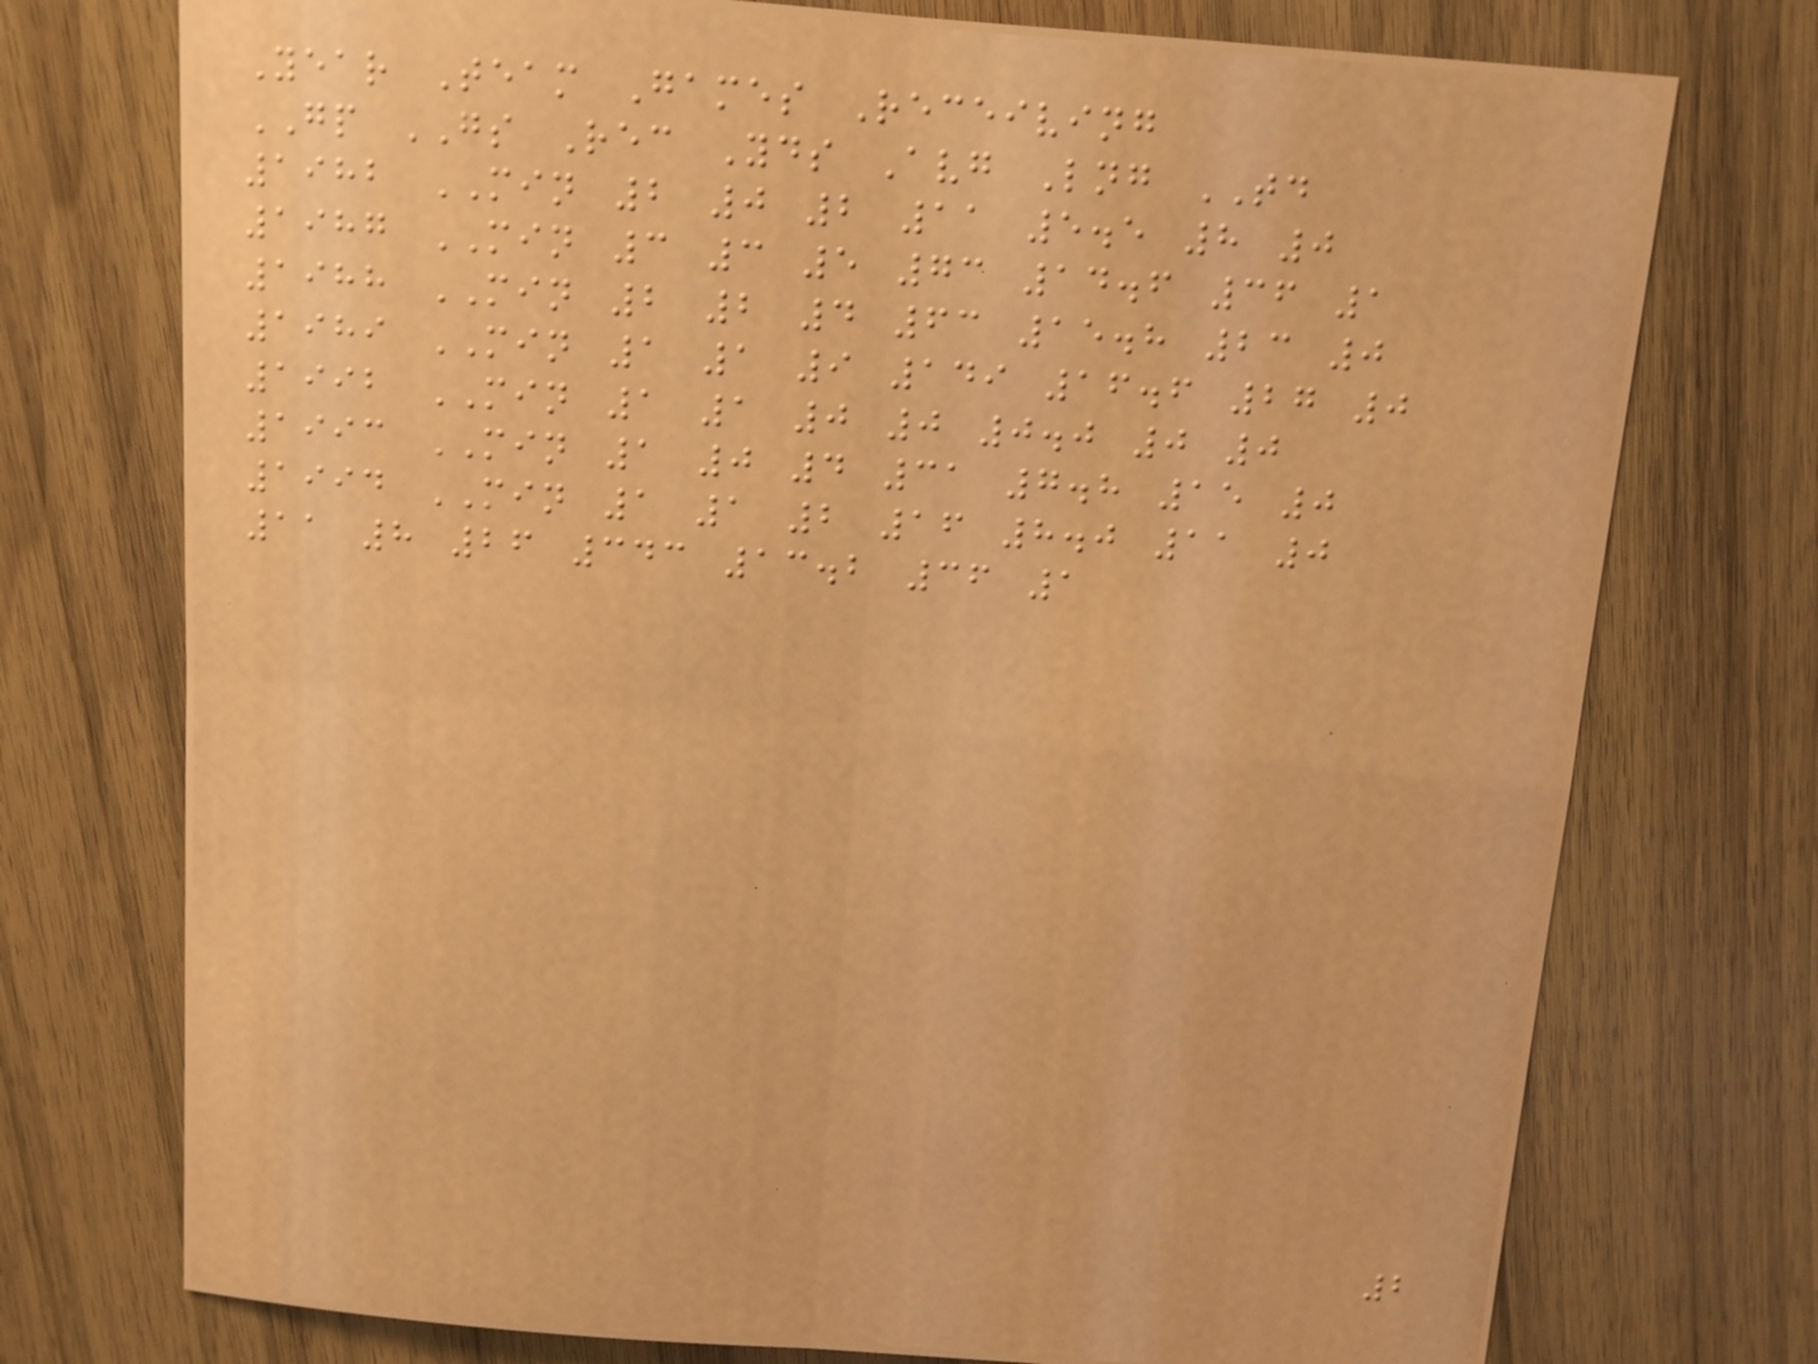Year Team Games Receiving
GP GS Rec Yds Avg Lng TD
1982 MIN 2 0 2 11 5.5 8 0
1987 MIN 3 3 5 73 14.6 36 1
1988 MIN 2 2 4 63 15.8 23 0
1989 MIN 1 1 9 149 16.6 27 0
1992 MIN 1 1 0 0 0.0 0 0
1993 MIN 1 0 4 31 7.8 15 0
1994 MIN 1 1 2 16 8.0 11 0
11 8 26 343 13.2 36 1
2
